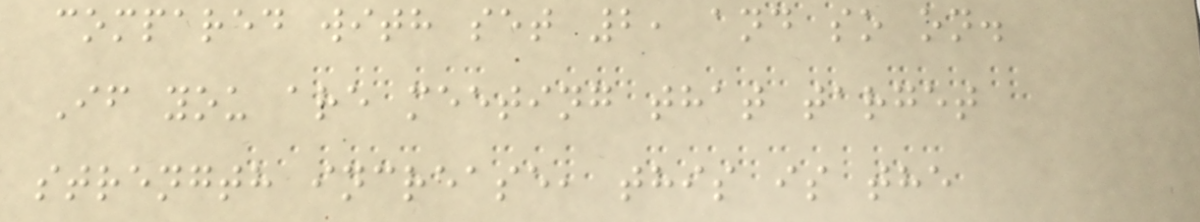compared with set 2, and so on.
If you are meeting that target
strength increase, this is the
